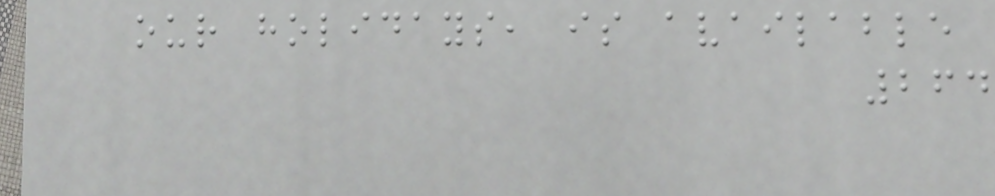our holidays, is available
264
